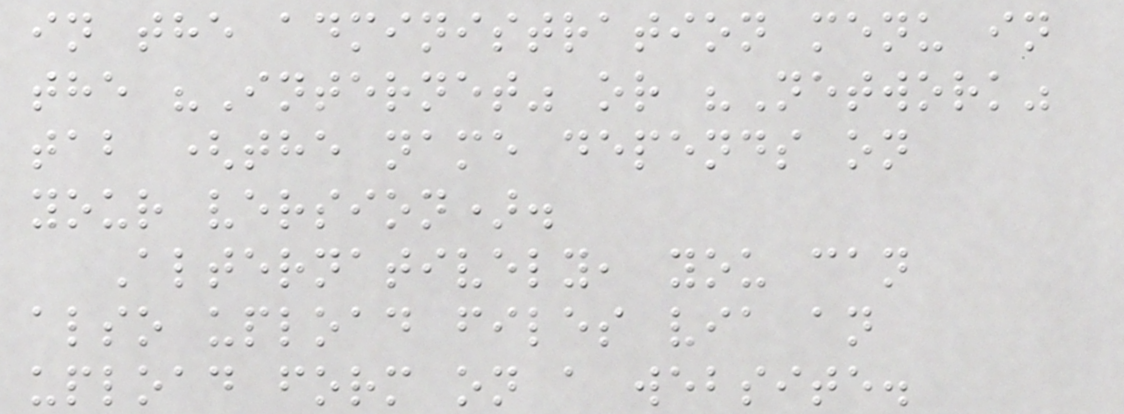in the administration menu in
the "Internet" or "Network"
tab (the name depends on
your version).
Alternatively, you can
also upload files via an
upload form on a website.
